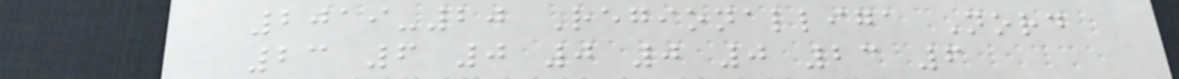2019-20 Regionalliga Nord
23 6 0 0 0 0 23 6
